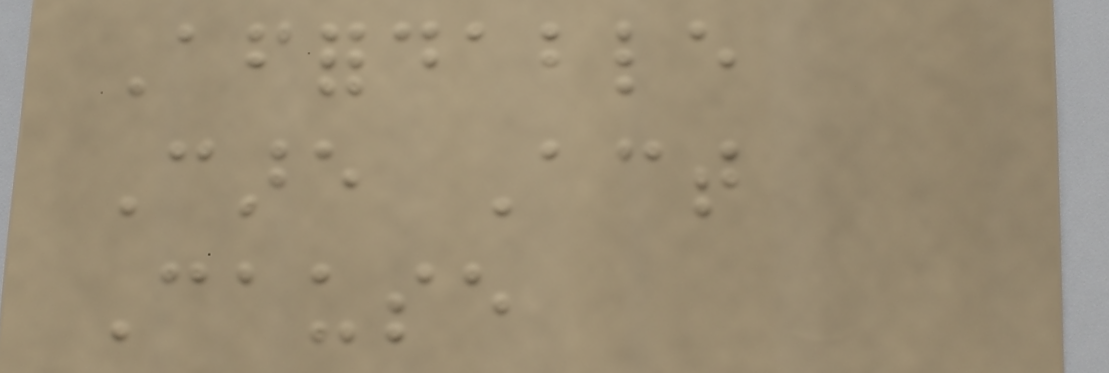Affordable
Care Act
Cause
